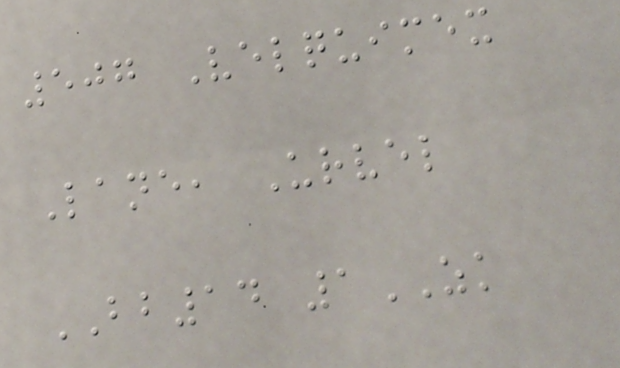507 Velquimex
Lane, Urvel
BB14 1ZK
